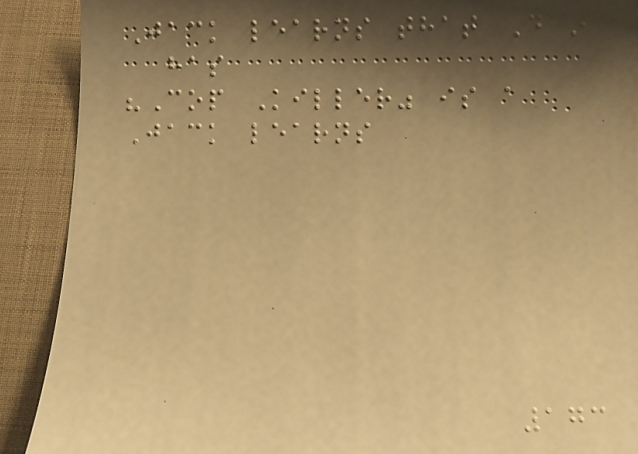Jack learns that Dan
has
"Cop Killer" is a
Jack learns
173
